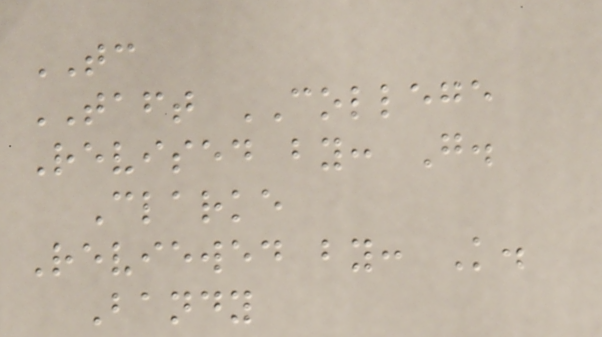TC
TAFT COLLEGE
Revised by: G.
Clarke
Reviewed by: K.
Bandy
